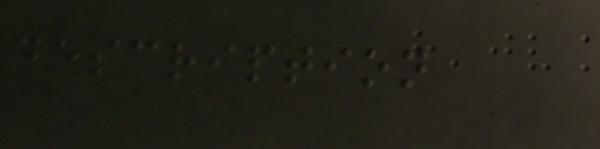description
